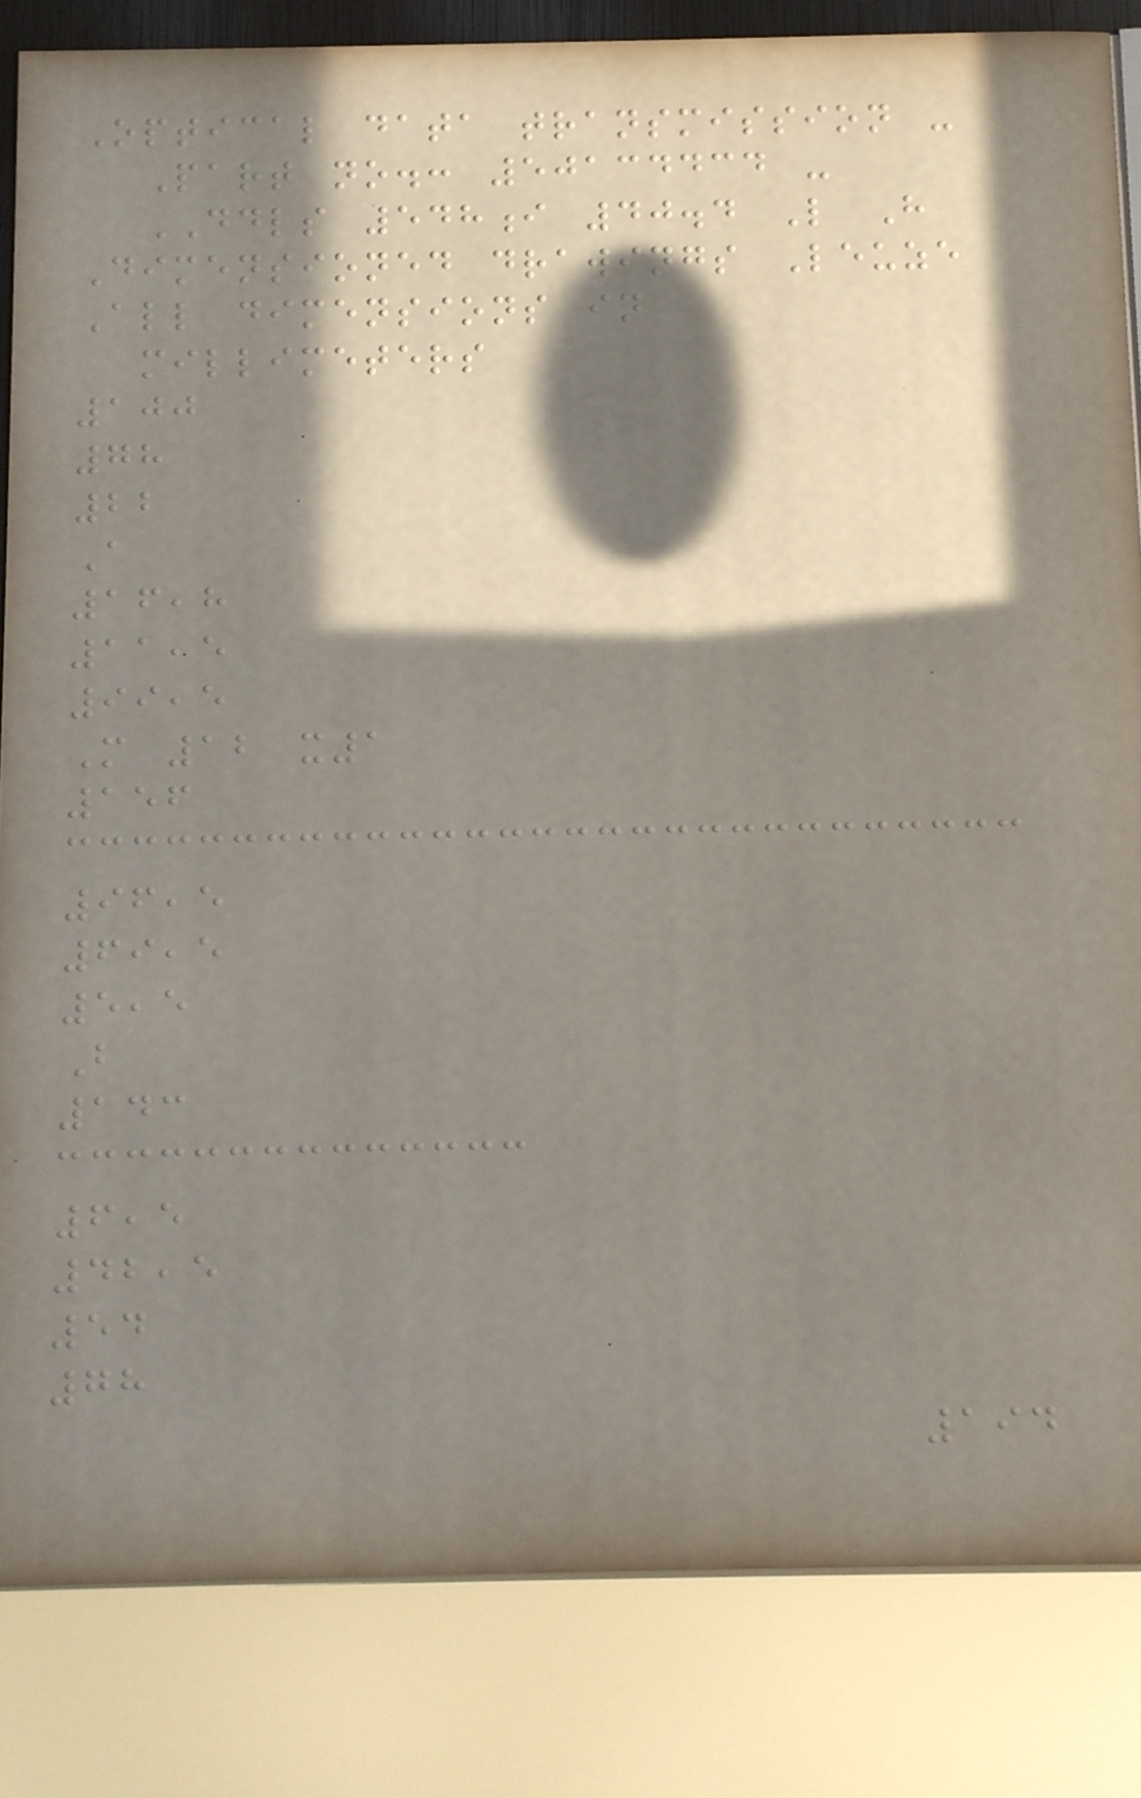Optical data transmission -
Part no.: 50134434 -
DDLS 548i 40.4 L H
Dimensioned drawings Leuze
All dimensions in
millimeters
100
78
22
A
16,8
11,5
99,5
M 12 x1
156
96,5
69,5
5,5
B
143
6,5
42,5
54
78
194
